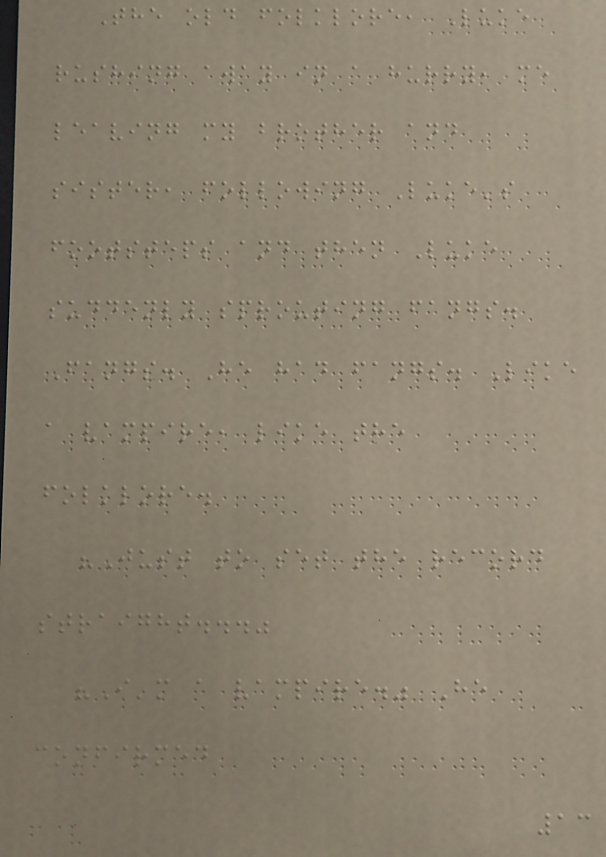The old folklore, Luke
rushing away in a hurry, me
leaving my brother and
sister, following Luke's
footsteps and then Luke
suddenly sprouting fangs.
Fangs. He had fangs. Like
a vampire, like the
folklore.
"Just to set the record
straight..."
"I'm a vampire." He
confirmed
13
